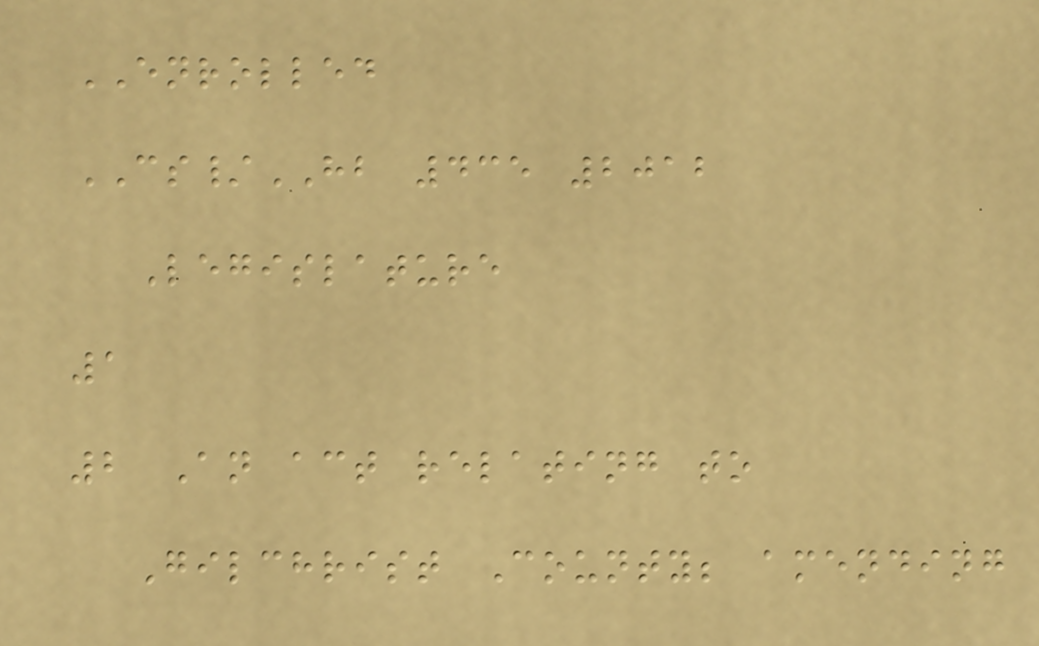ENROLLED
CS/HB 435 2012
Legislature
1
2 An act relating to
Gilchrist County; amending
